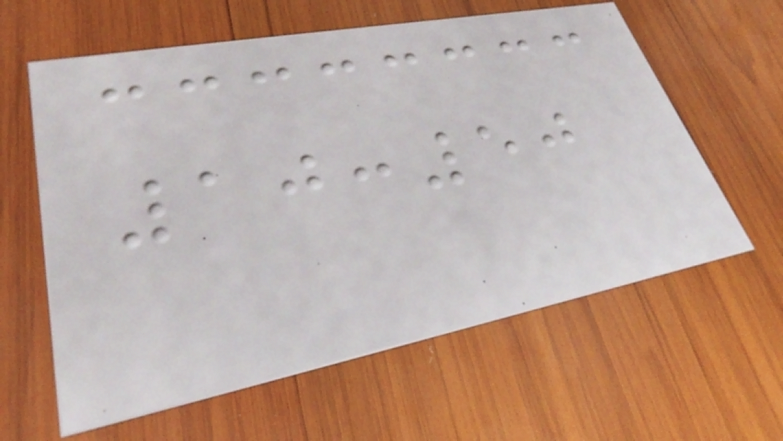10:50
